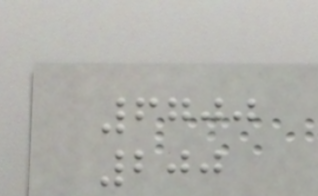6700
200
